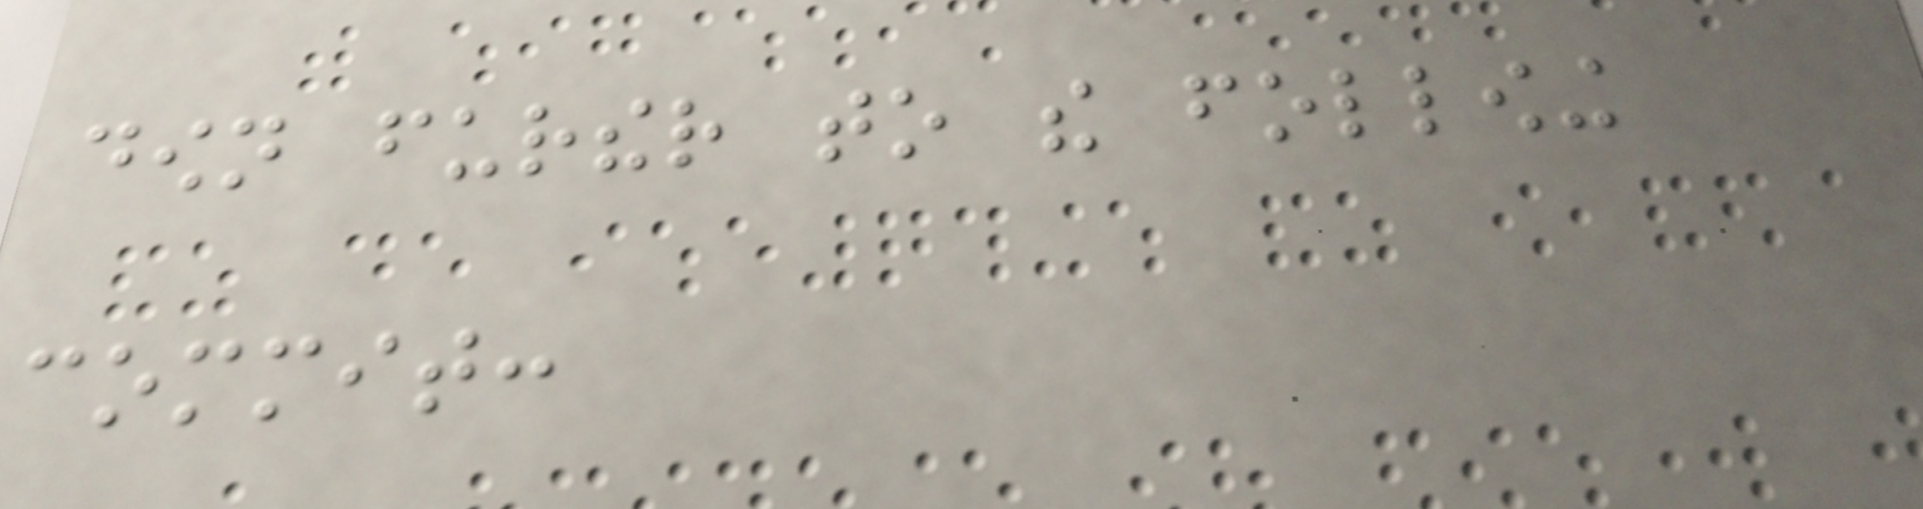down further to the following
commit:
